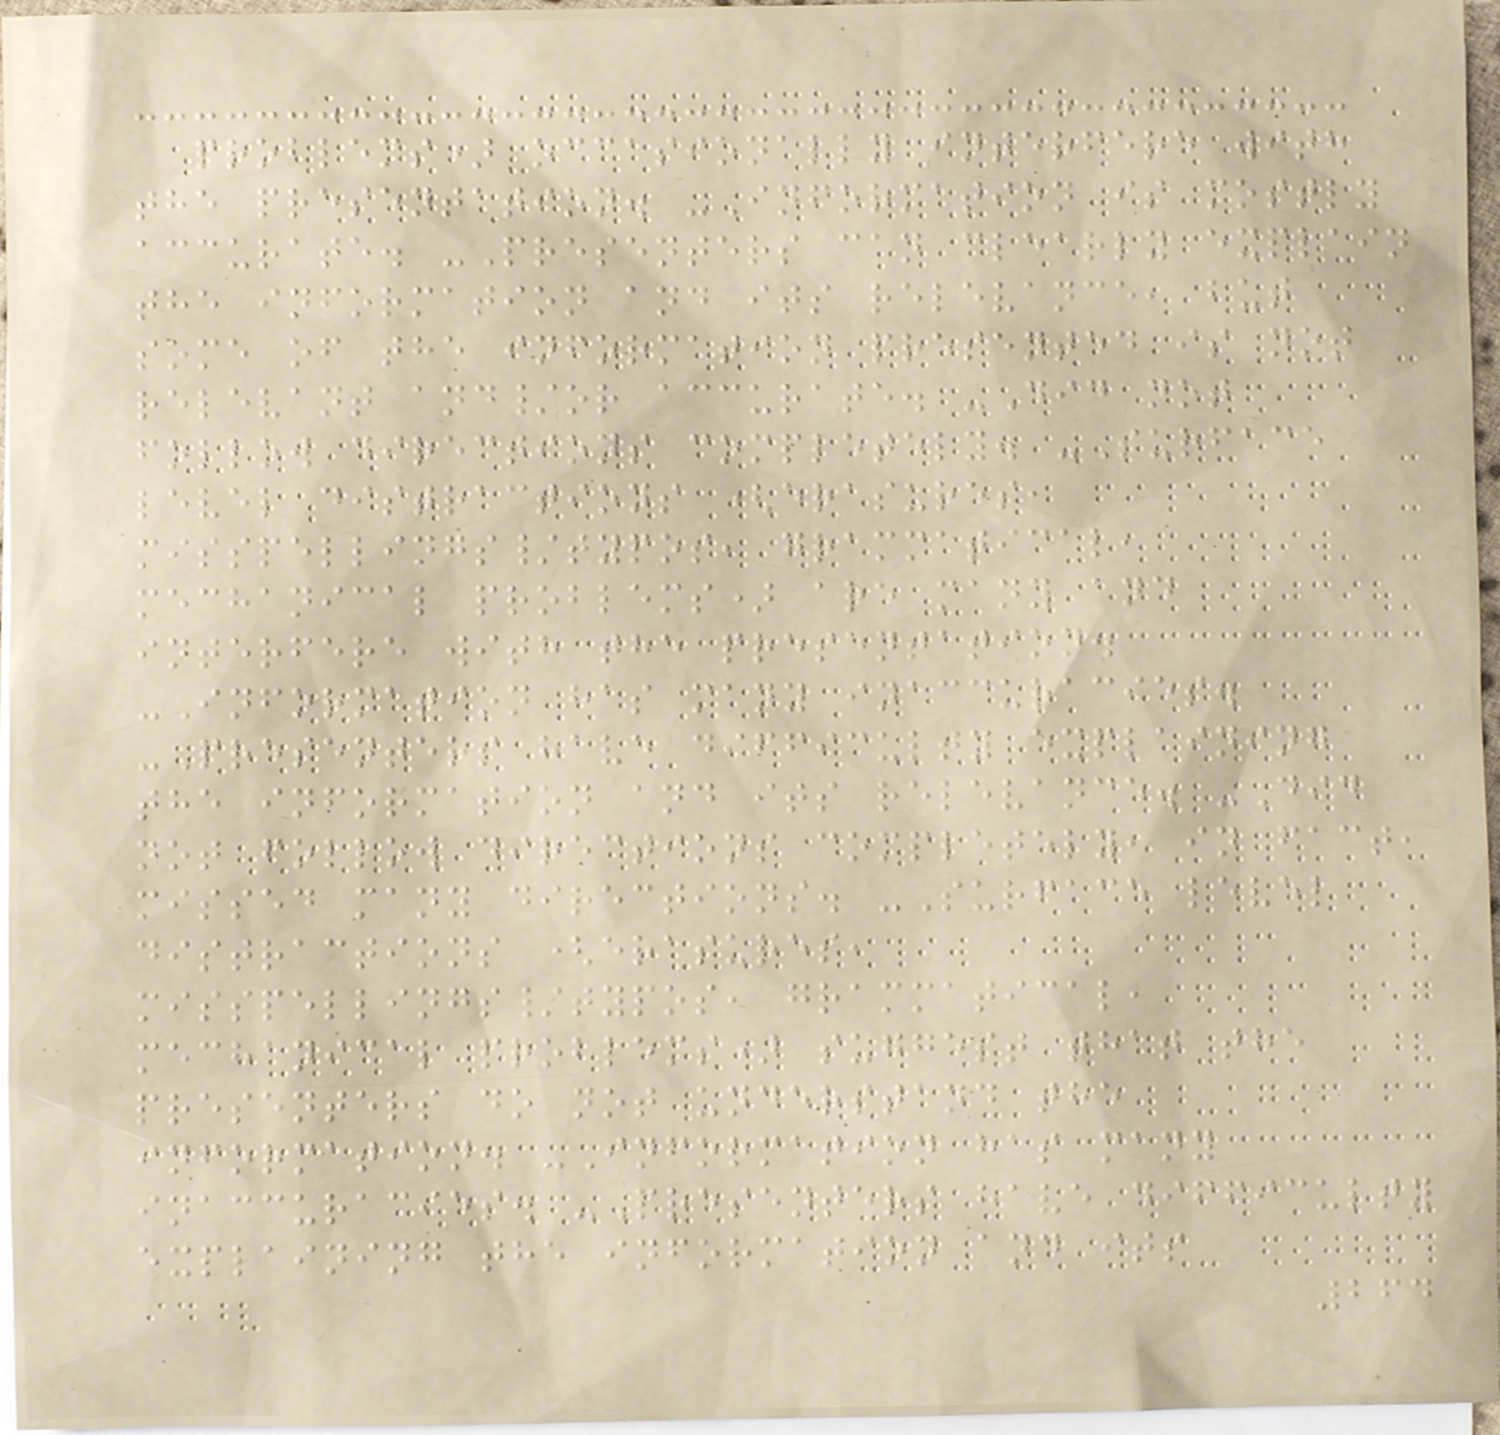problems) occasionally interfere with
the presentation. -Information is mostly
accurate. -Presenters can clearly explain
the information and its relevance, but
some of the information presented is not
relevant and/or accurate. -Did not
follow directions completely. -Surface
level distractions (erasures,
misspellings/typos, grammatical,
mechanical problems) are many and
interfere with the presentation.
-Information has many inaccuracies.
-Presenters have difficulty explaining
the information and its relevance. -Did
not follow directions completely, in fact,
missed many directions. -Surface level
distractions (erasures,
misspellings/typos, grammatical,
mechanical problems) suggest that the
presenters do not understand the
information. -Information has many
inaccuracies. -Presenters have difficulty
explaining the information and its
264
